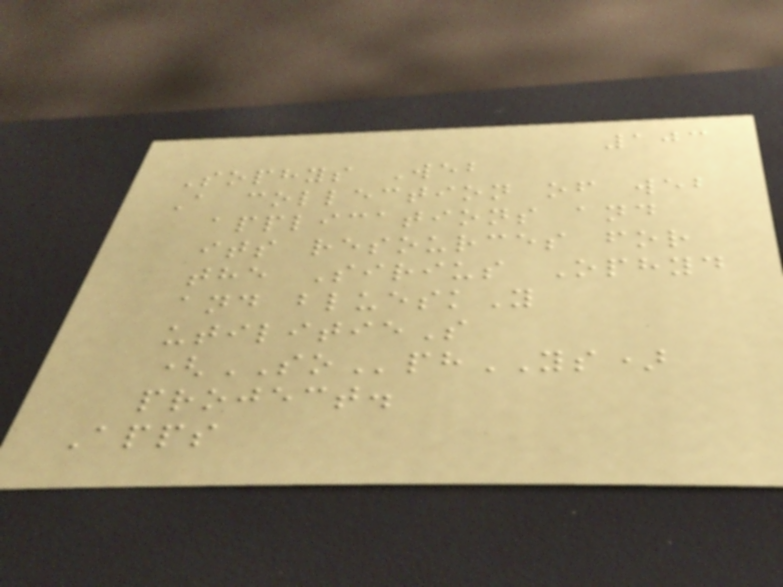103
Sophys Web
A collection of web
applications and
its resources for
the Sirius Ophyd
and blueskY
utilitieS
(SOphYS)
project.
Apps
